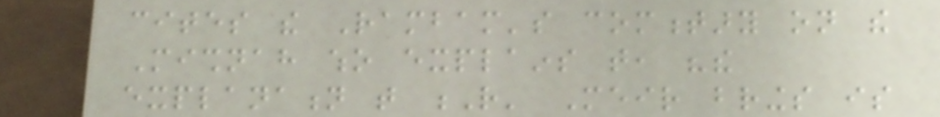cites the Rambam's commentary on the
Mishnah who explains that, "the
explanation that R' Meir brings is
